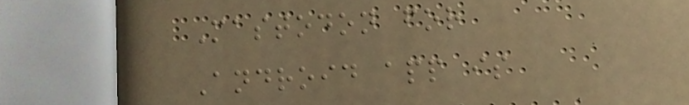Mastodon for
Android app is
